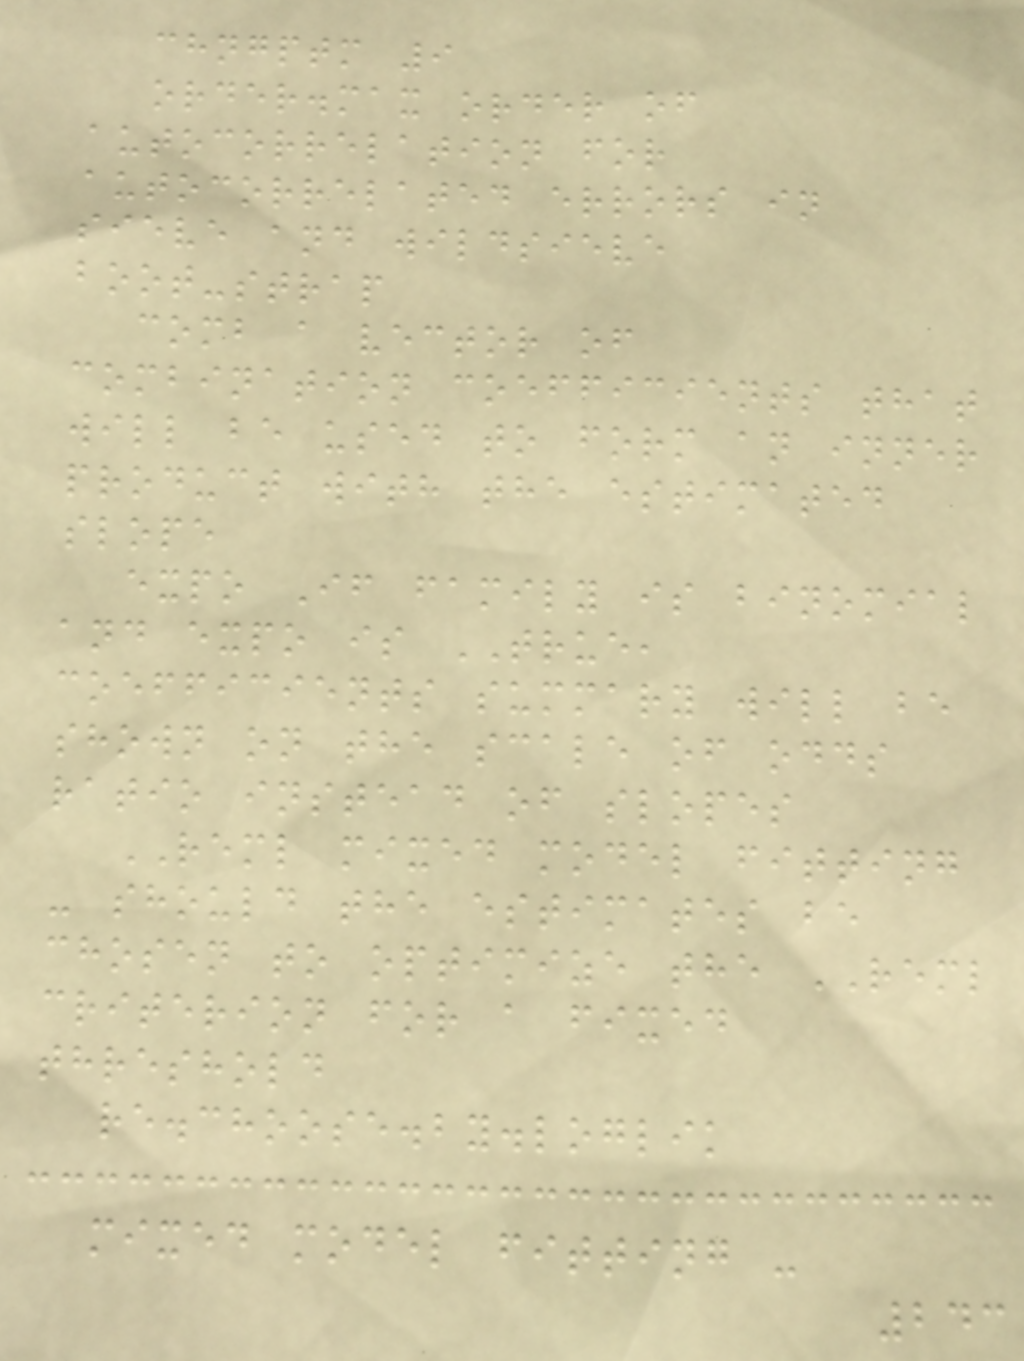chngptm 9
order.max order of
autocorrelation for
autocorrelated errors in
sieve and wildsieve
boot-strap
comb a vector of
combination coefficients that
will be used to form an inner
product with the estimated
slope
expo If family is binomial
and expo is TRUE,
coefficients summary will be
shown on the scale of odds
ratio instead of slopes
REML mixed model fitting
- should the estimates be
chosen to optimize the REML
criterion for a fixed
threshold
re.choose.by.loglik
mixed model fitting -
243
